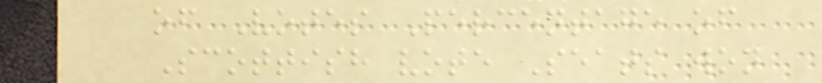of Votes Percentage of
Scottish vote Seats won
